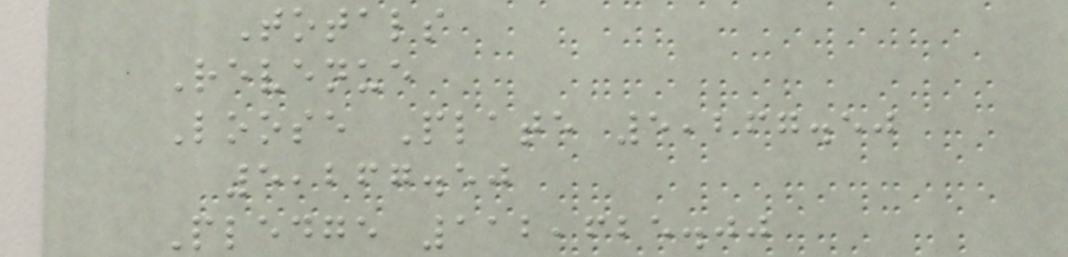Totals
Revenue
Loose Plate 5,267.50
5,267.50
Pledge 112,625.00
